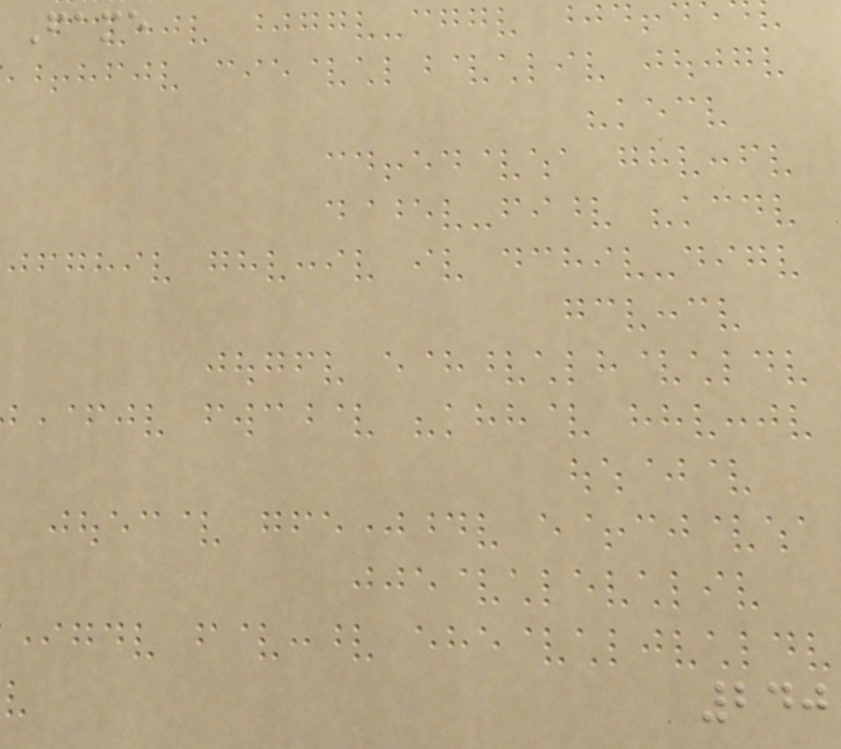Fame
240
